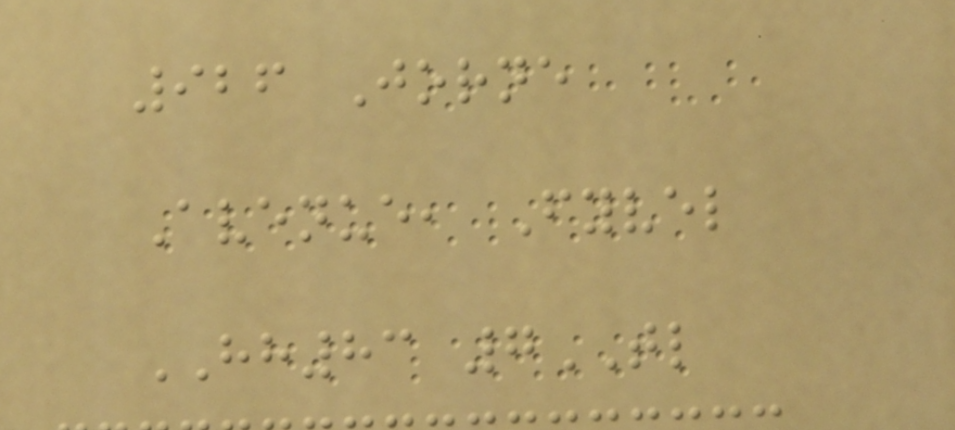926 Jorne
Avenue, Fyvel
HH83 7TL
